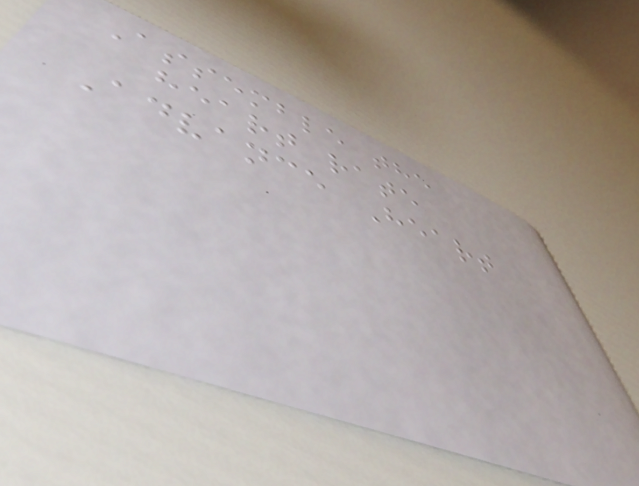Assemble the
heart rate
Advance Heart
